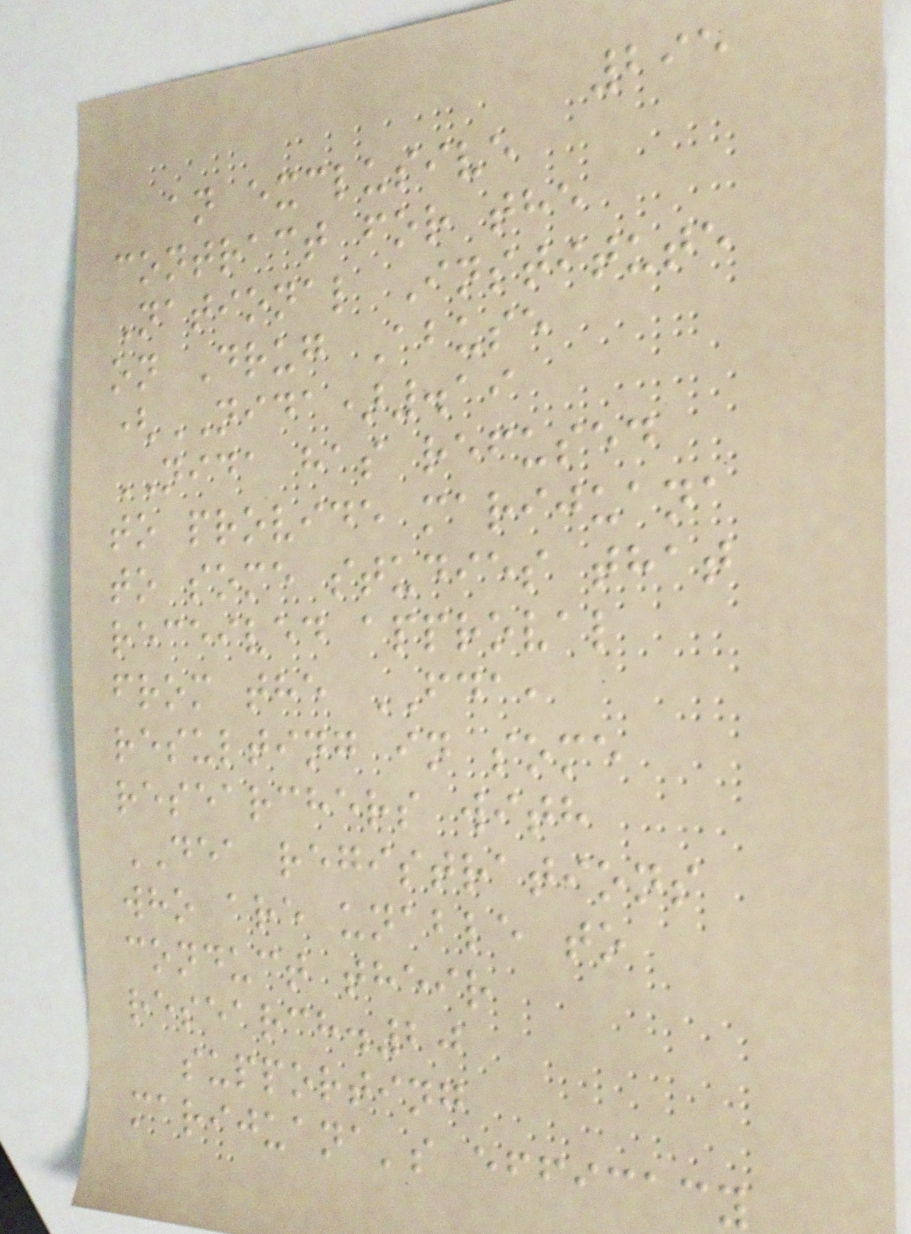295
an exclusive
contract for the
National Institute
on Drug Abuse
(NIDA).19
NIDA has refused
to provide marijuana
to some studies that
received approval
from the FDA,
resulting in some
researchers with
DEA registrations
who are unable to
conduct their
research.20
supporting
marijuana's efficacy
